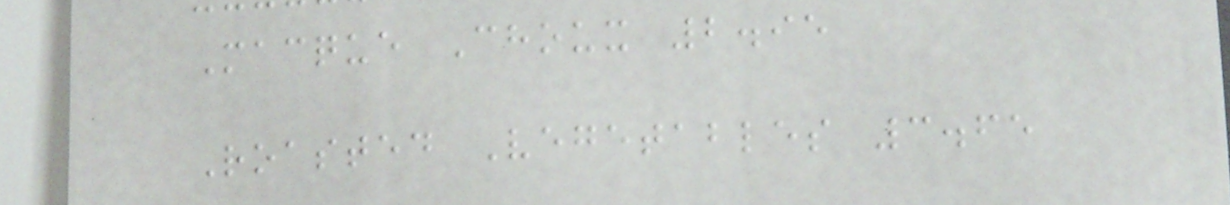Macque Choux 2.95
Roasted Vegetables 3.65
